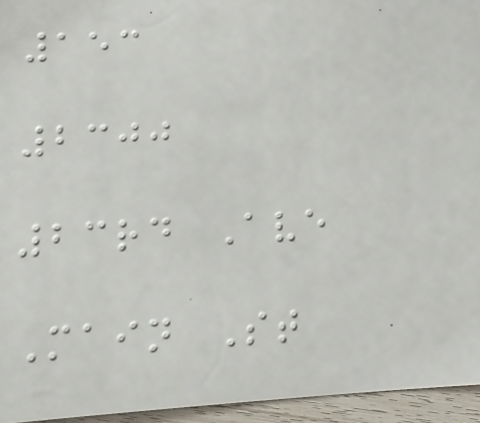153
2300
23rd Ave
Main St
